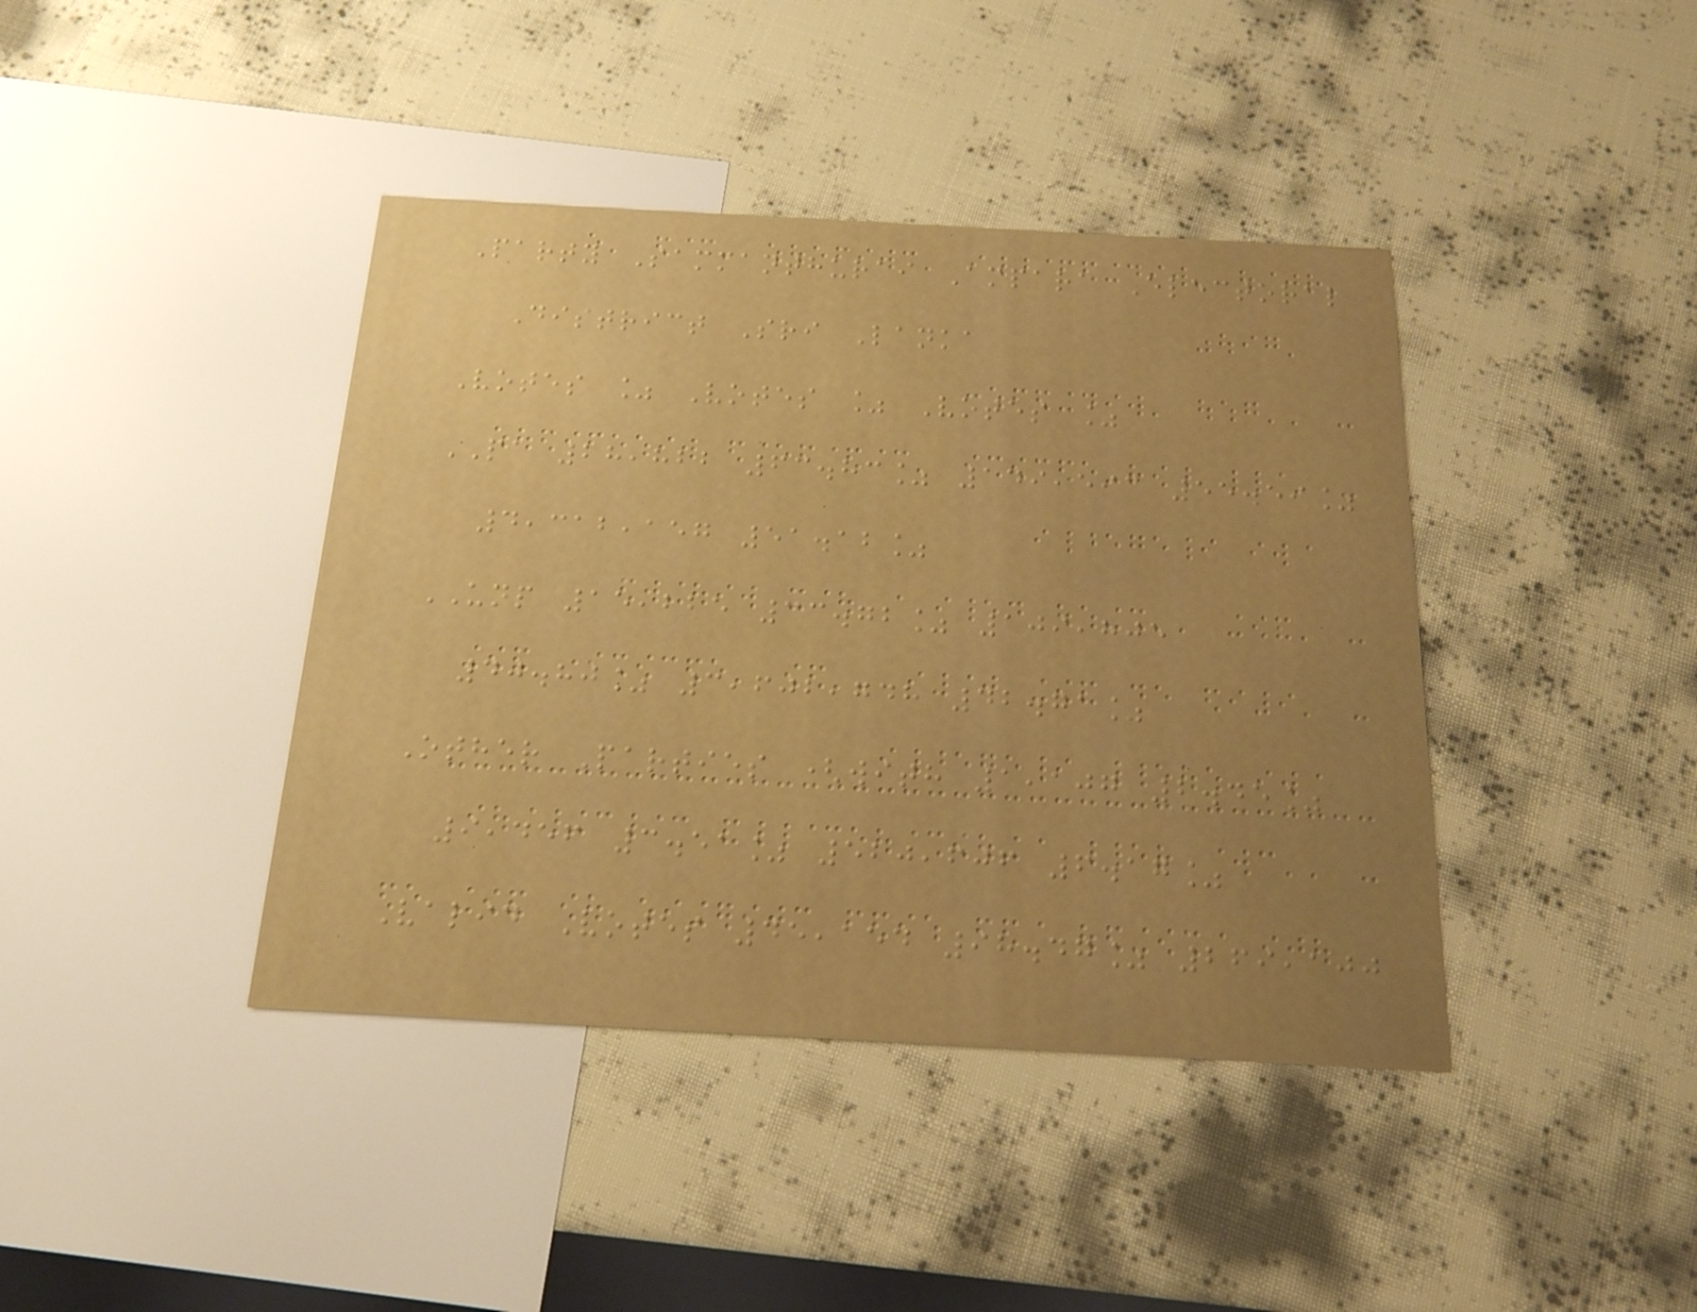Party Sammanthurai Ampara Electoral
District Sri Lanka
Votes % Votes % Votes %
PA 28,822 63.83% 149,593 55.59%
4,312,157 51.12%
UNP 15,225 33.72% 109,805
40.80% 3,602,748 42.71%
Other Parties (with 1,107 2.45%
9,456 3.51% 520,606 6.17%
Valid Votes 45,154 98.47% 269,100
